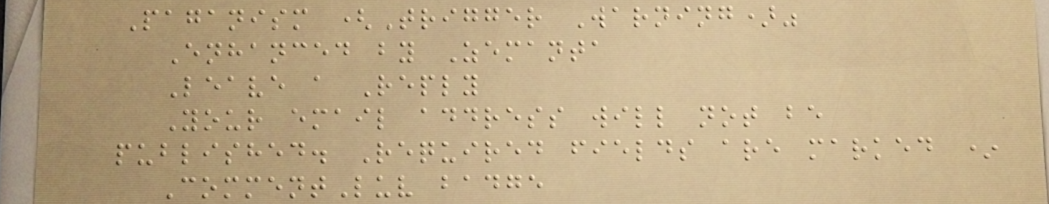Paganism (Trigger Warning)"
Enhanced by Zemanta
Leave a Reply
Your email address will not be
published. Required fields are marked *
CommentLuv badge
